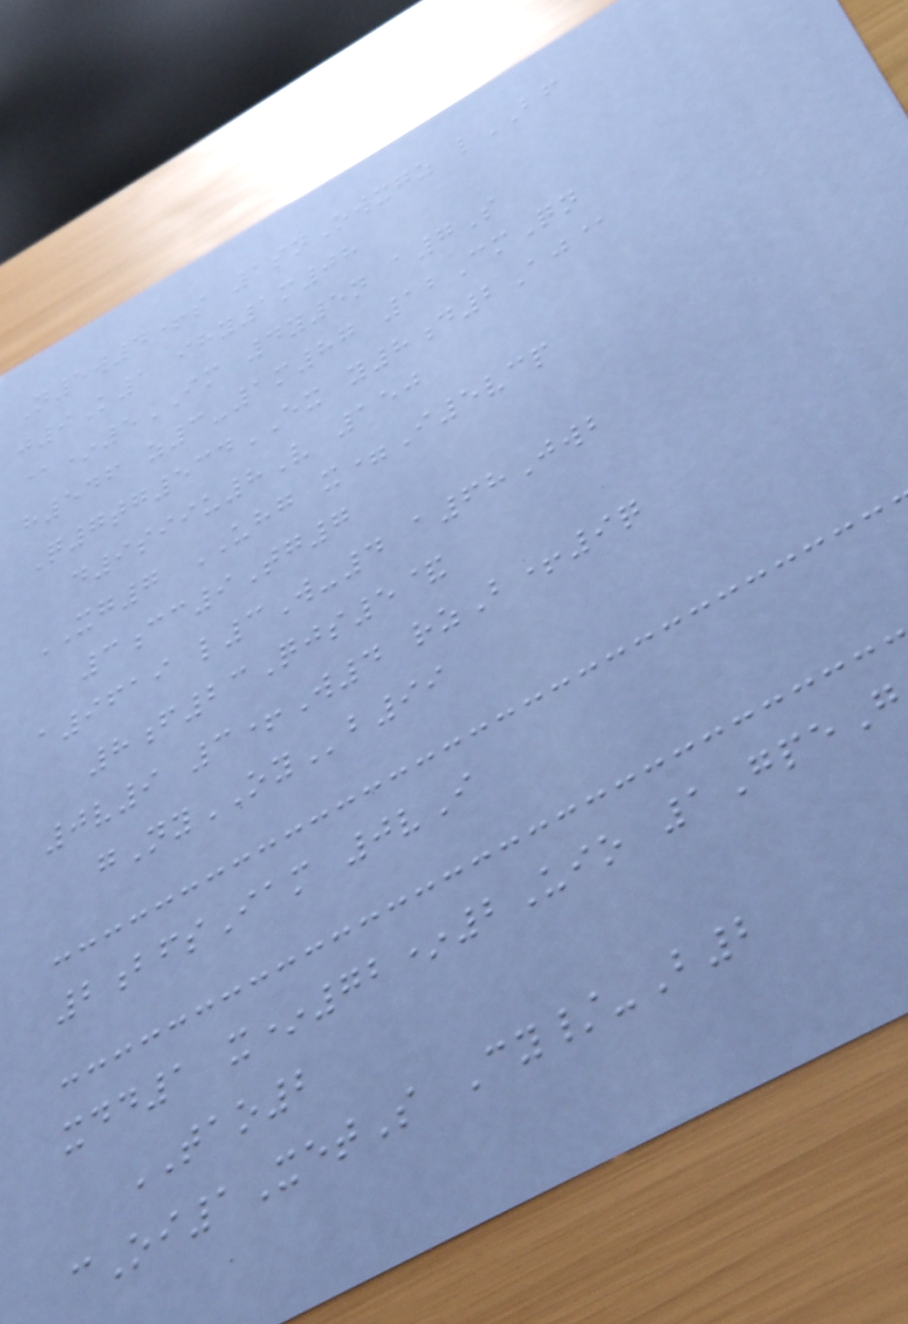N5w4+s 1snOwxgz lBF
j9K1 ihy1m08
@*5IM 4y5n a7S
h546 z3-1m87 12CmQn
Q7tg534EX y8d2Aj@
d9siiu8V 150
XG7 UHG x=I5vcp
3cc9Tg7
a9619 l3W-4 a68Jwb
8f23Qjs5&
0v9 3+W4 rzB+9q
gNyOYb99
2bfsIam 0vI
xdd1 x*72*2Uio 1GpeG
TAO2
cOi1XetS Cy/-B2
